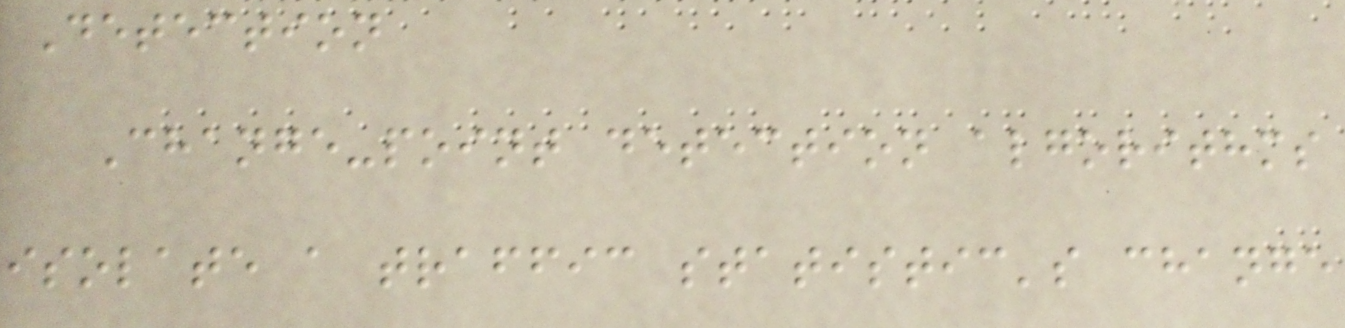Detection
Change-point detection algorithms
isolate a traffic statistic's change
